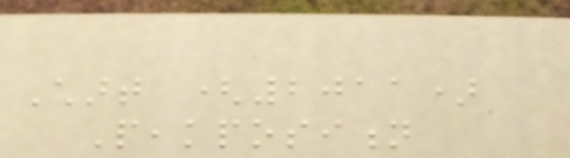Chart (2011)
Peakposition
